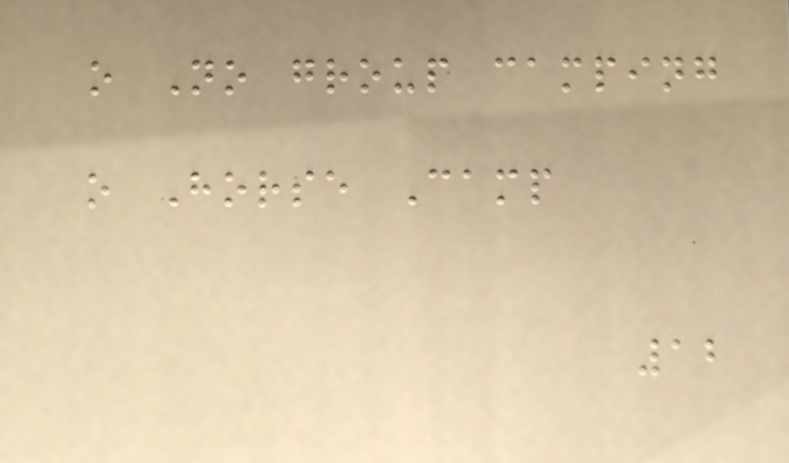o No group camping
o Horse Camp
12
